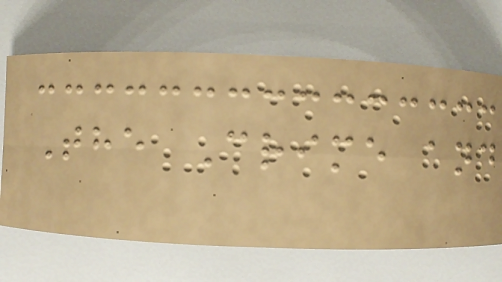The Crime and
